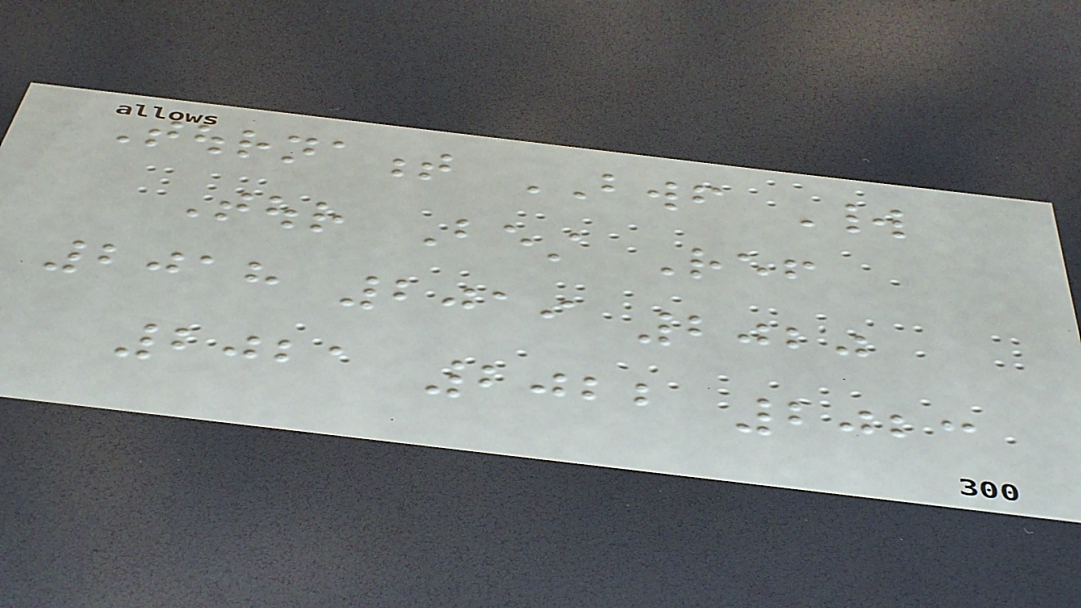Tournament BWF World
Tour Best Ref
2018 2019 2020
2021 2022 2023
